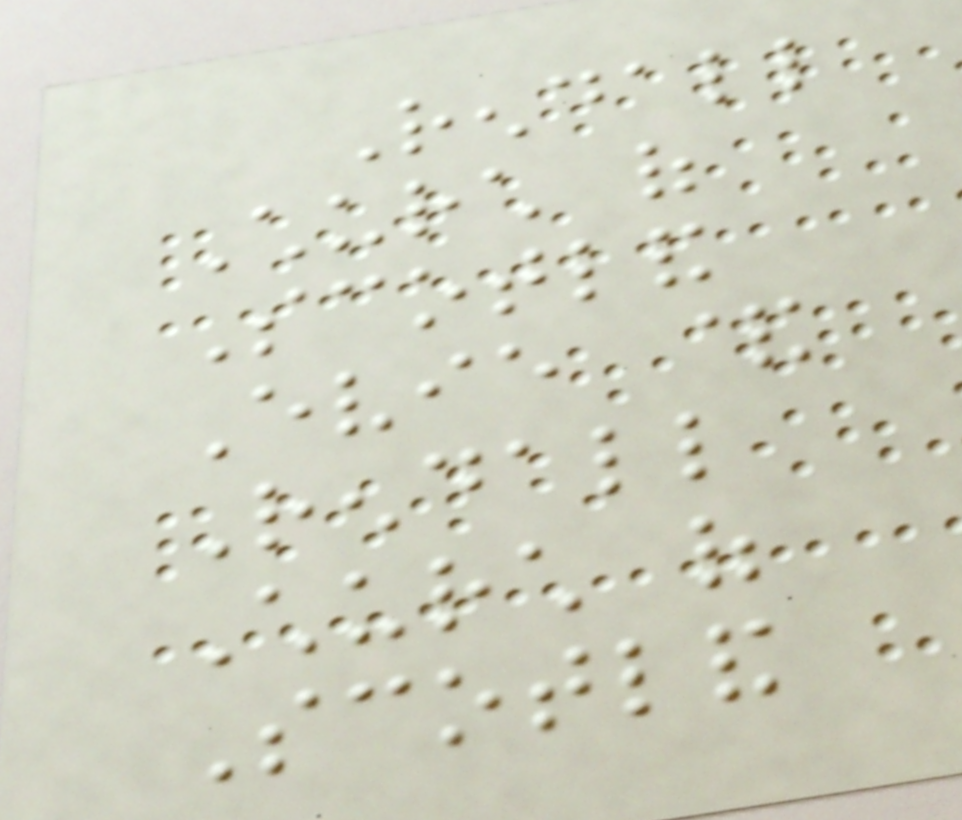Rendall
Church of
Scotland
Evie &
Rendall
Church of
Scotland
